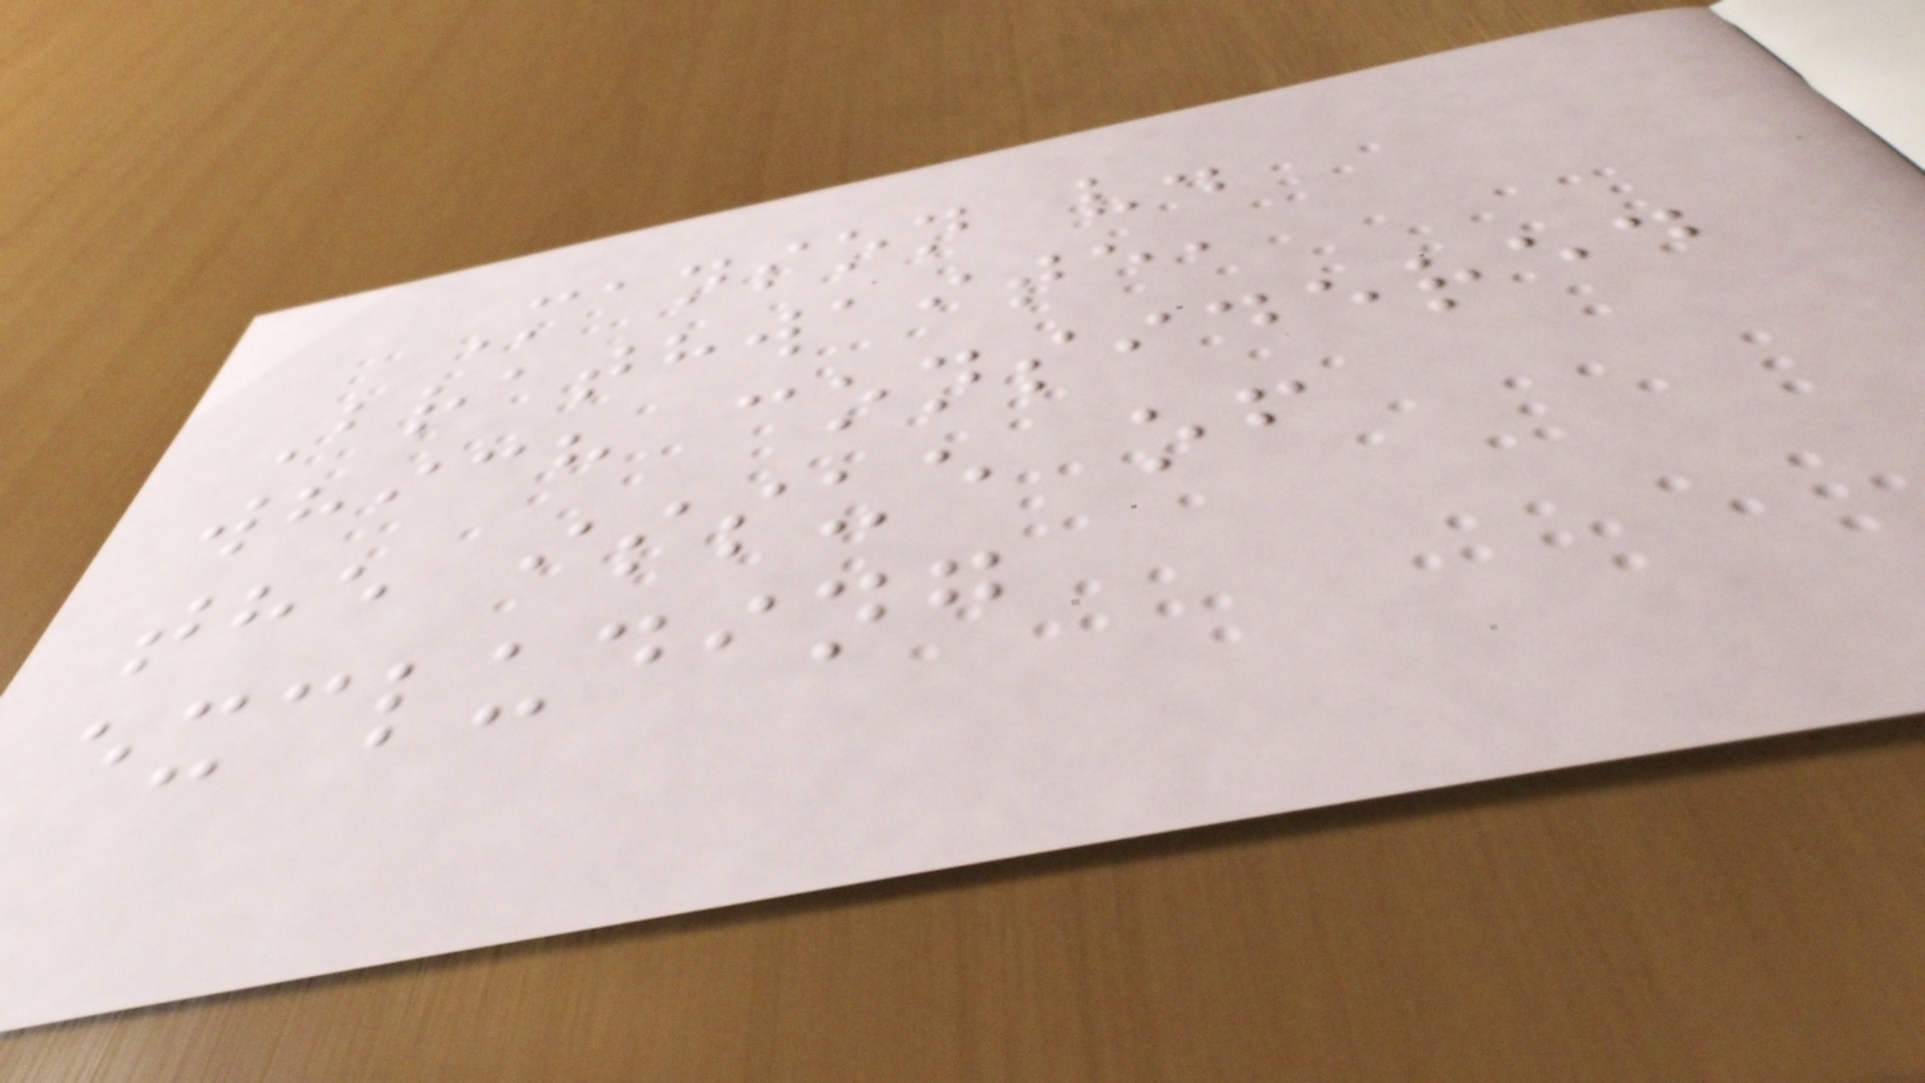Manson v.
Brathwaite,
which considered
the issue of
excluding
